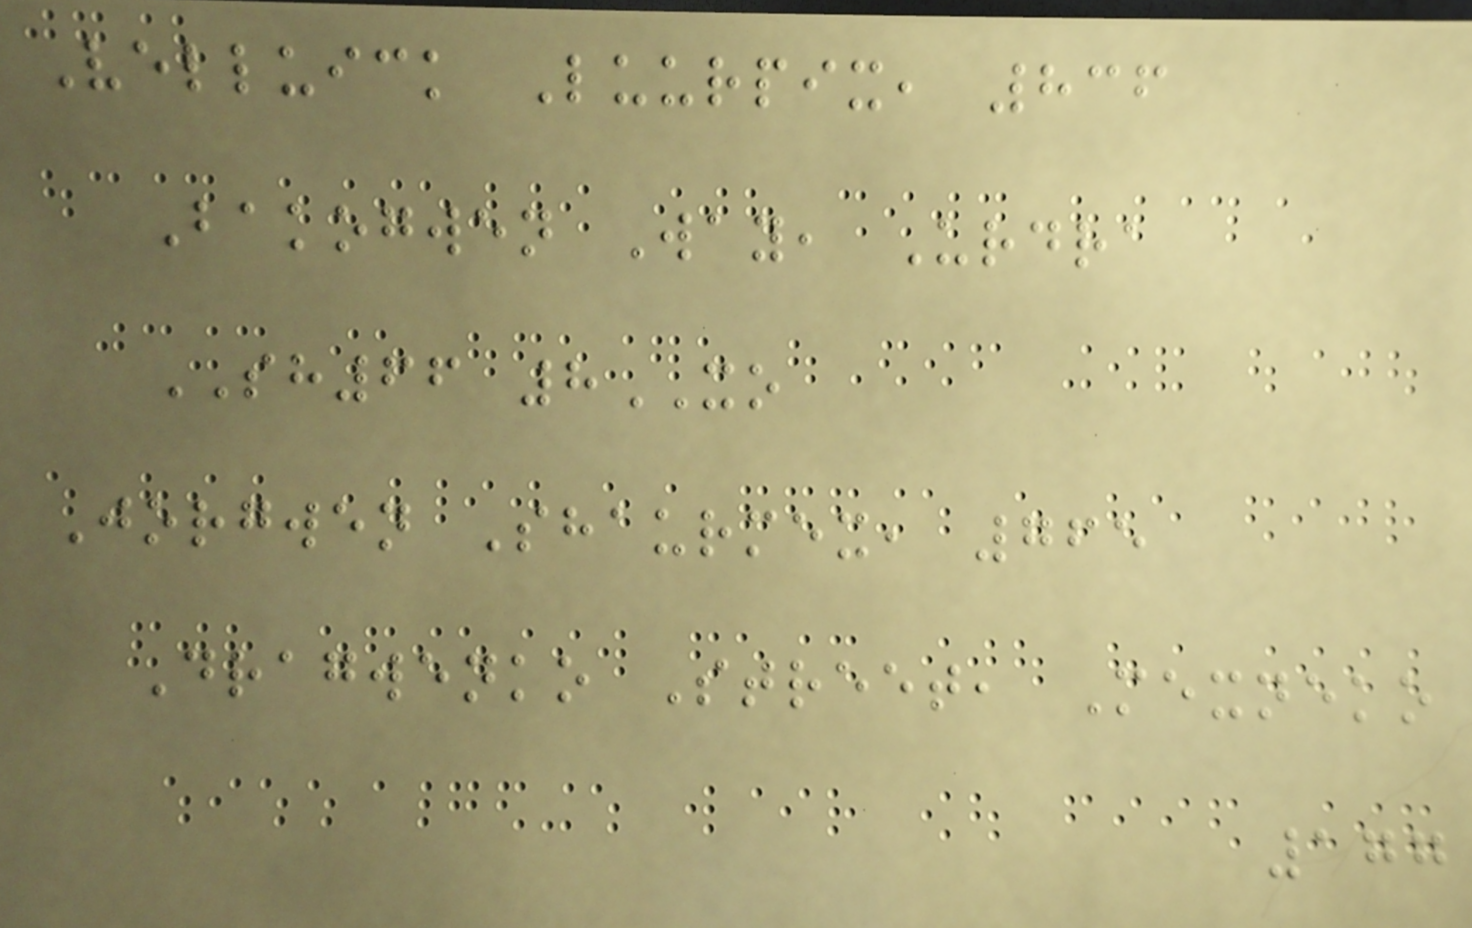Velluick Luurpix, 836
Bakogwen Way, Urdra
SH66 8XO
Jorgwen Shaurmex, 765
Dragwenko Street, Mexneko
177
